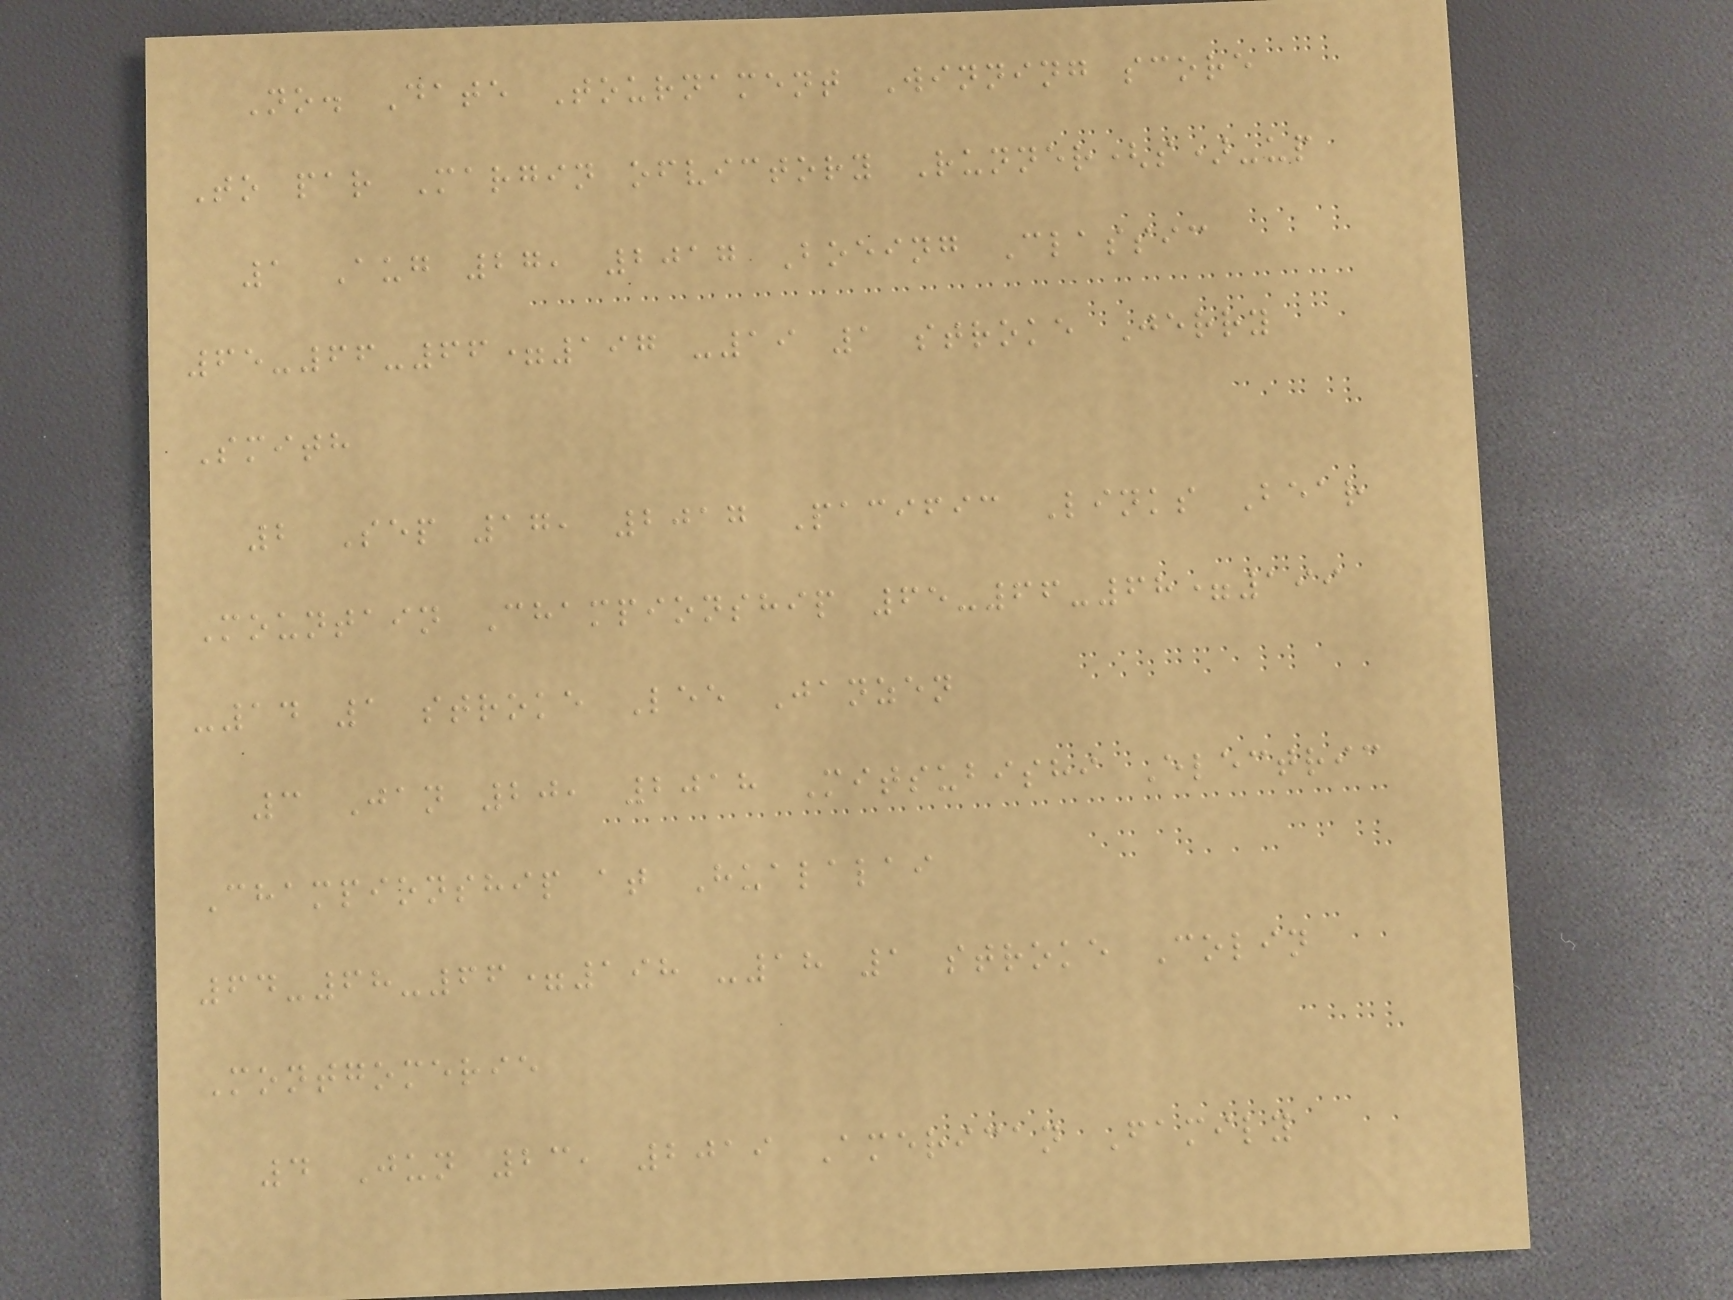No. Date Tournament Winning score
To par Margin ofvictory Runner(s)-up
1 Aug 27, 2017 Boeing Classic
65-66-66=197 -19 1 stroke Jerry
Smith
2 Sep 17, 2017 Pacific Links Bear
Mountain Championship 65-66-68=199
-14 1 stroke Lee Janzen
3 Jan 20, 2018 Mitsubishi Electric
Championship at Hualalai
64-68-66=198 -18 1 stroke Colin
Montgomerie
4 Jun 23, 2019 American Family
